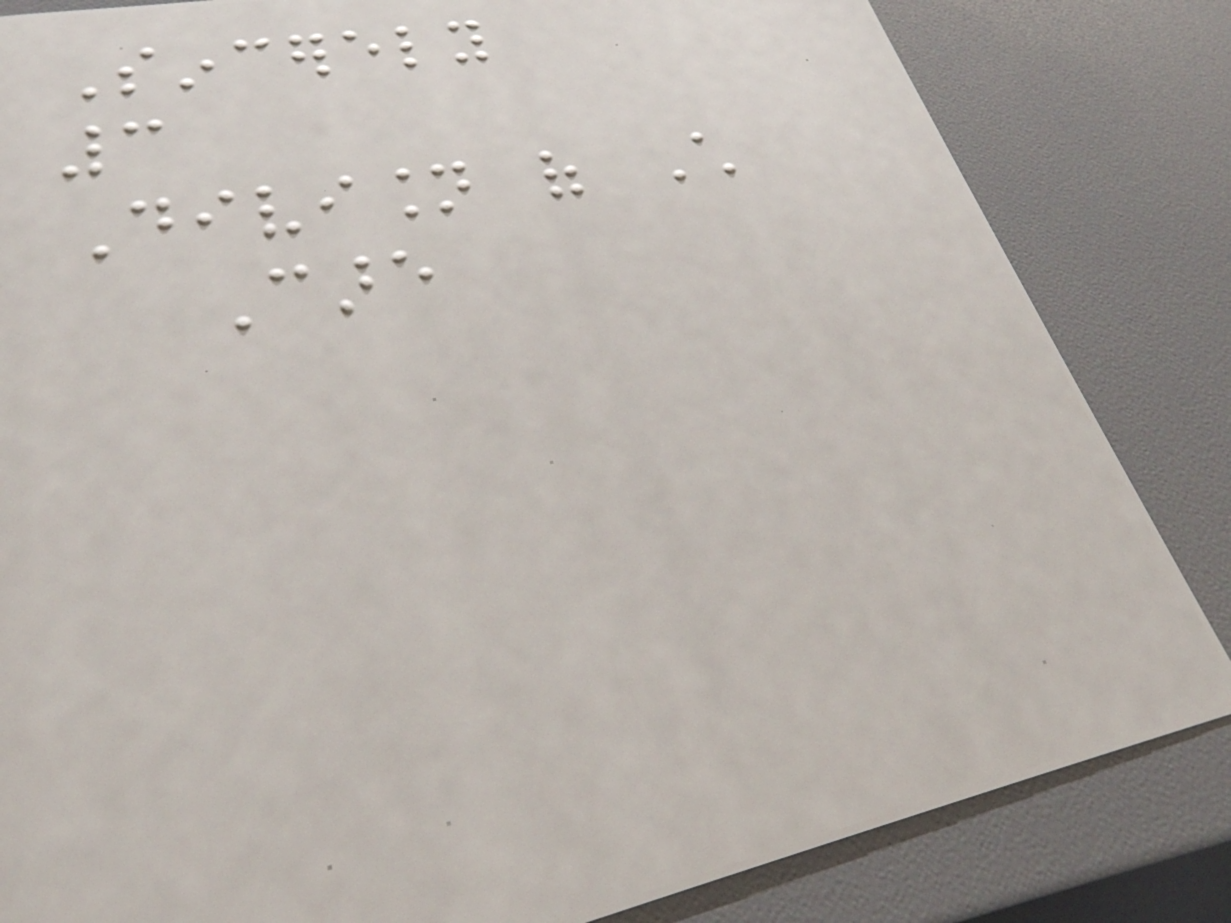Sincerely
3
Division of Child
Care
